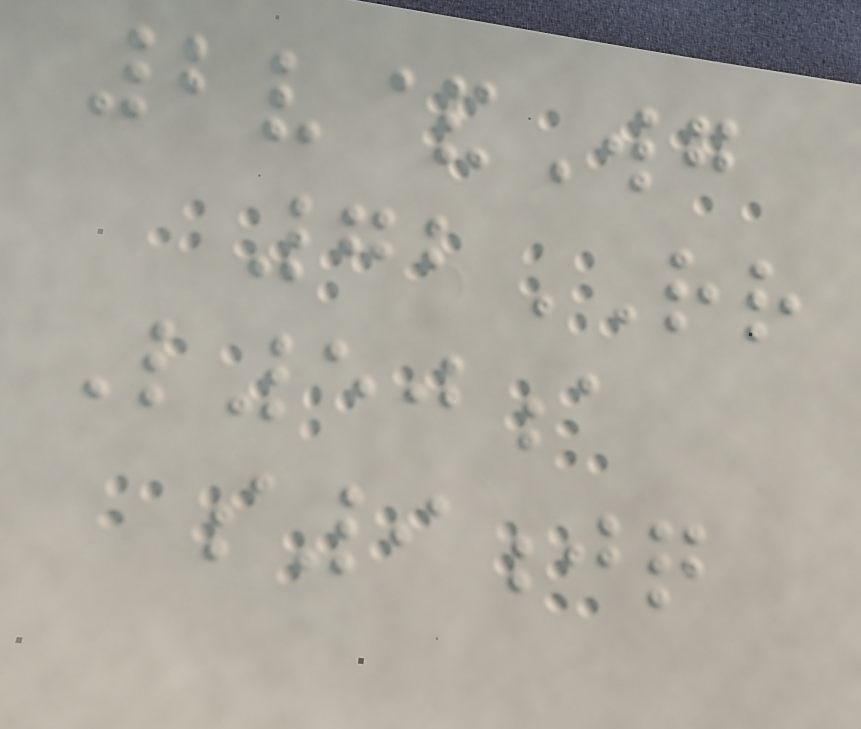2v&Wg
72RR
L50a
s9jq
